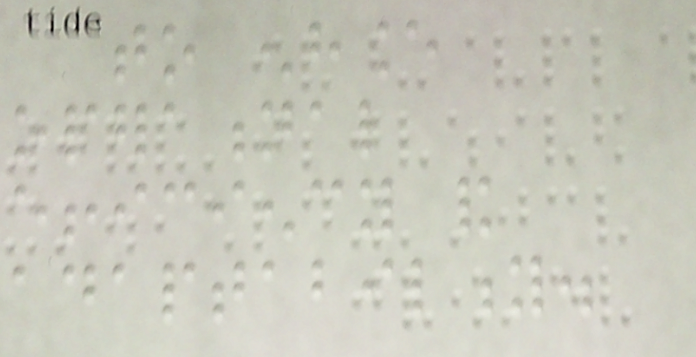to enhance
operational
efficiency and
adaptability.
